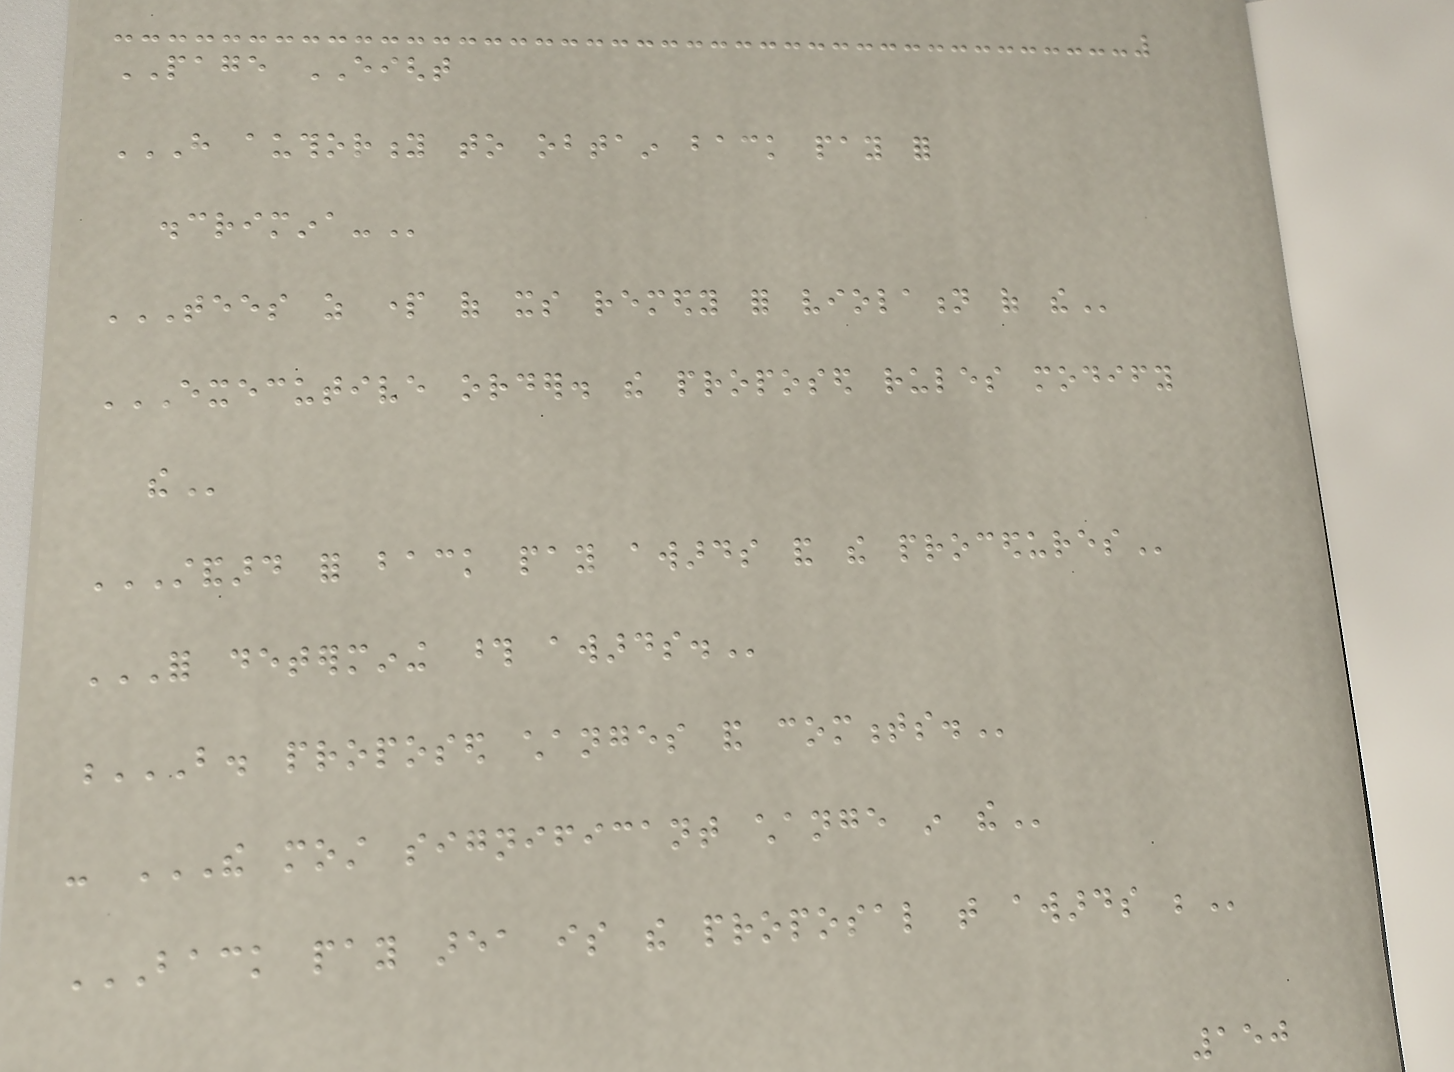PAGE EIGHT
HAVE AUTHORITY TO OBTAIN BACK PAY FOR
DISCRIMINA-
TEES AS PART OF ITS REMEDY FOR VIOLATION OF THE
EXECUTIVE ORDER. THE PROPOSED RULES MODIFY
THE
STANDARD FOR BACK PAY AWARDS AND THE PROCEDURES
FOR DETERMINING THOSE AWARDS.
B. PROPOSED CHANGES AND COMMENTS.
- THE MOST SIGNIFICANT CHANGE IN THE
BACK PAY AREA IS THE PROPOSAL THAT AWARDS BE
150
